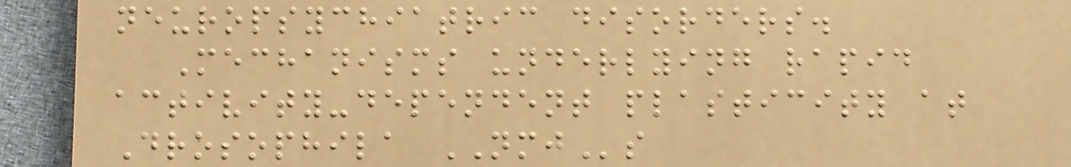neuropsychiatric disorders.
Mechanisms underlying rapid
activity-dependent plasticity at
Drosophila NMJs
